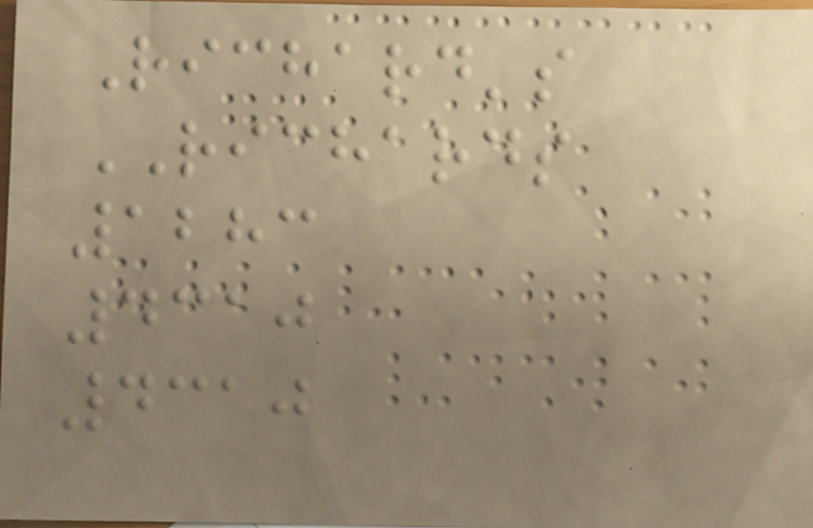Richard's
RICHARDS
1283
4310
4310
